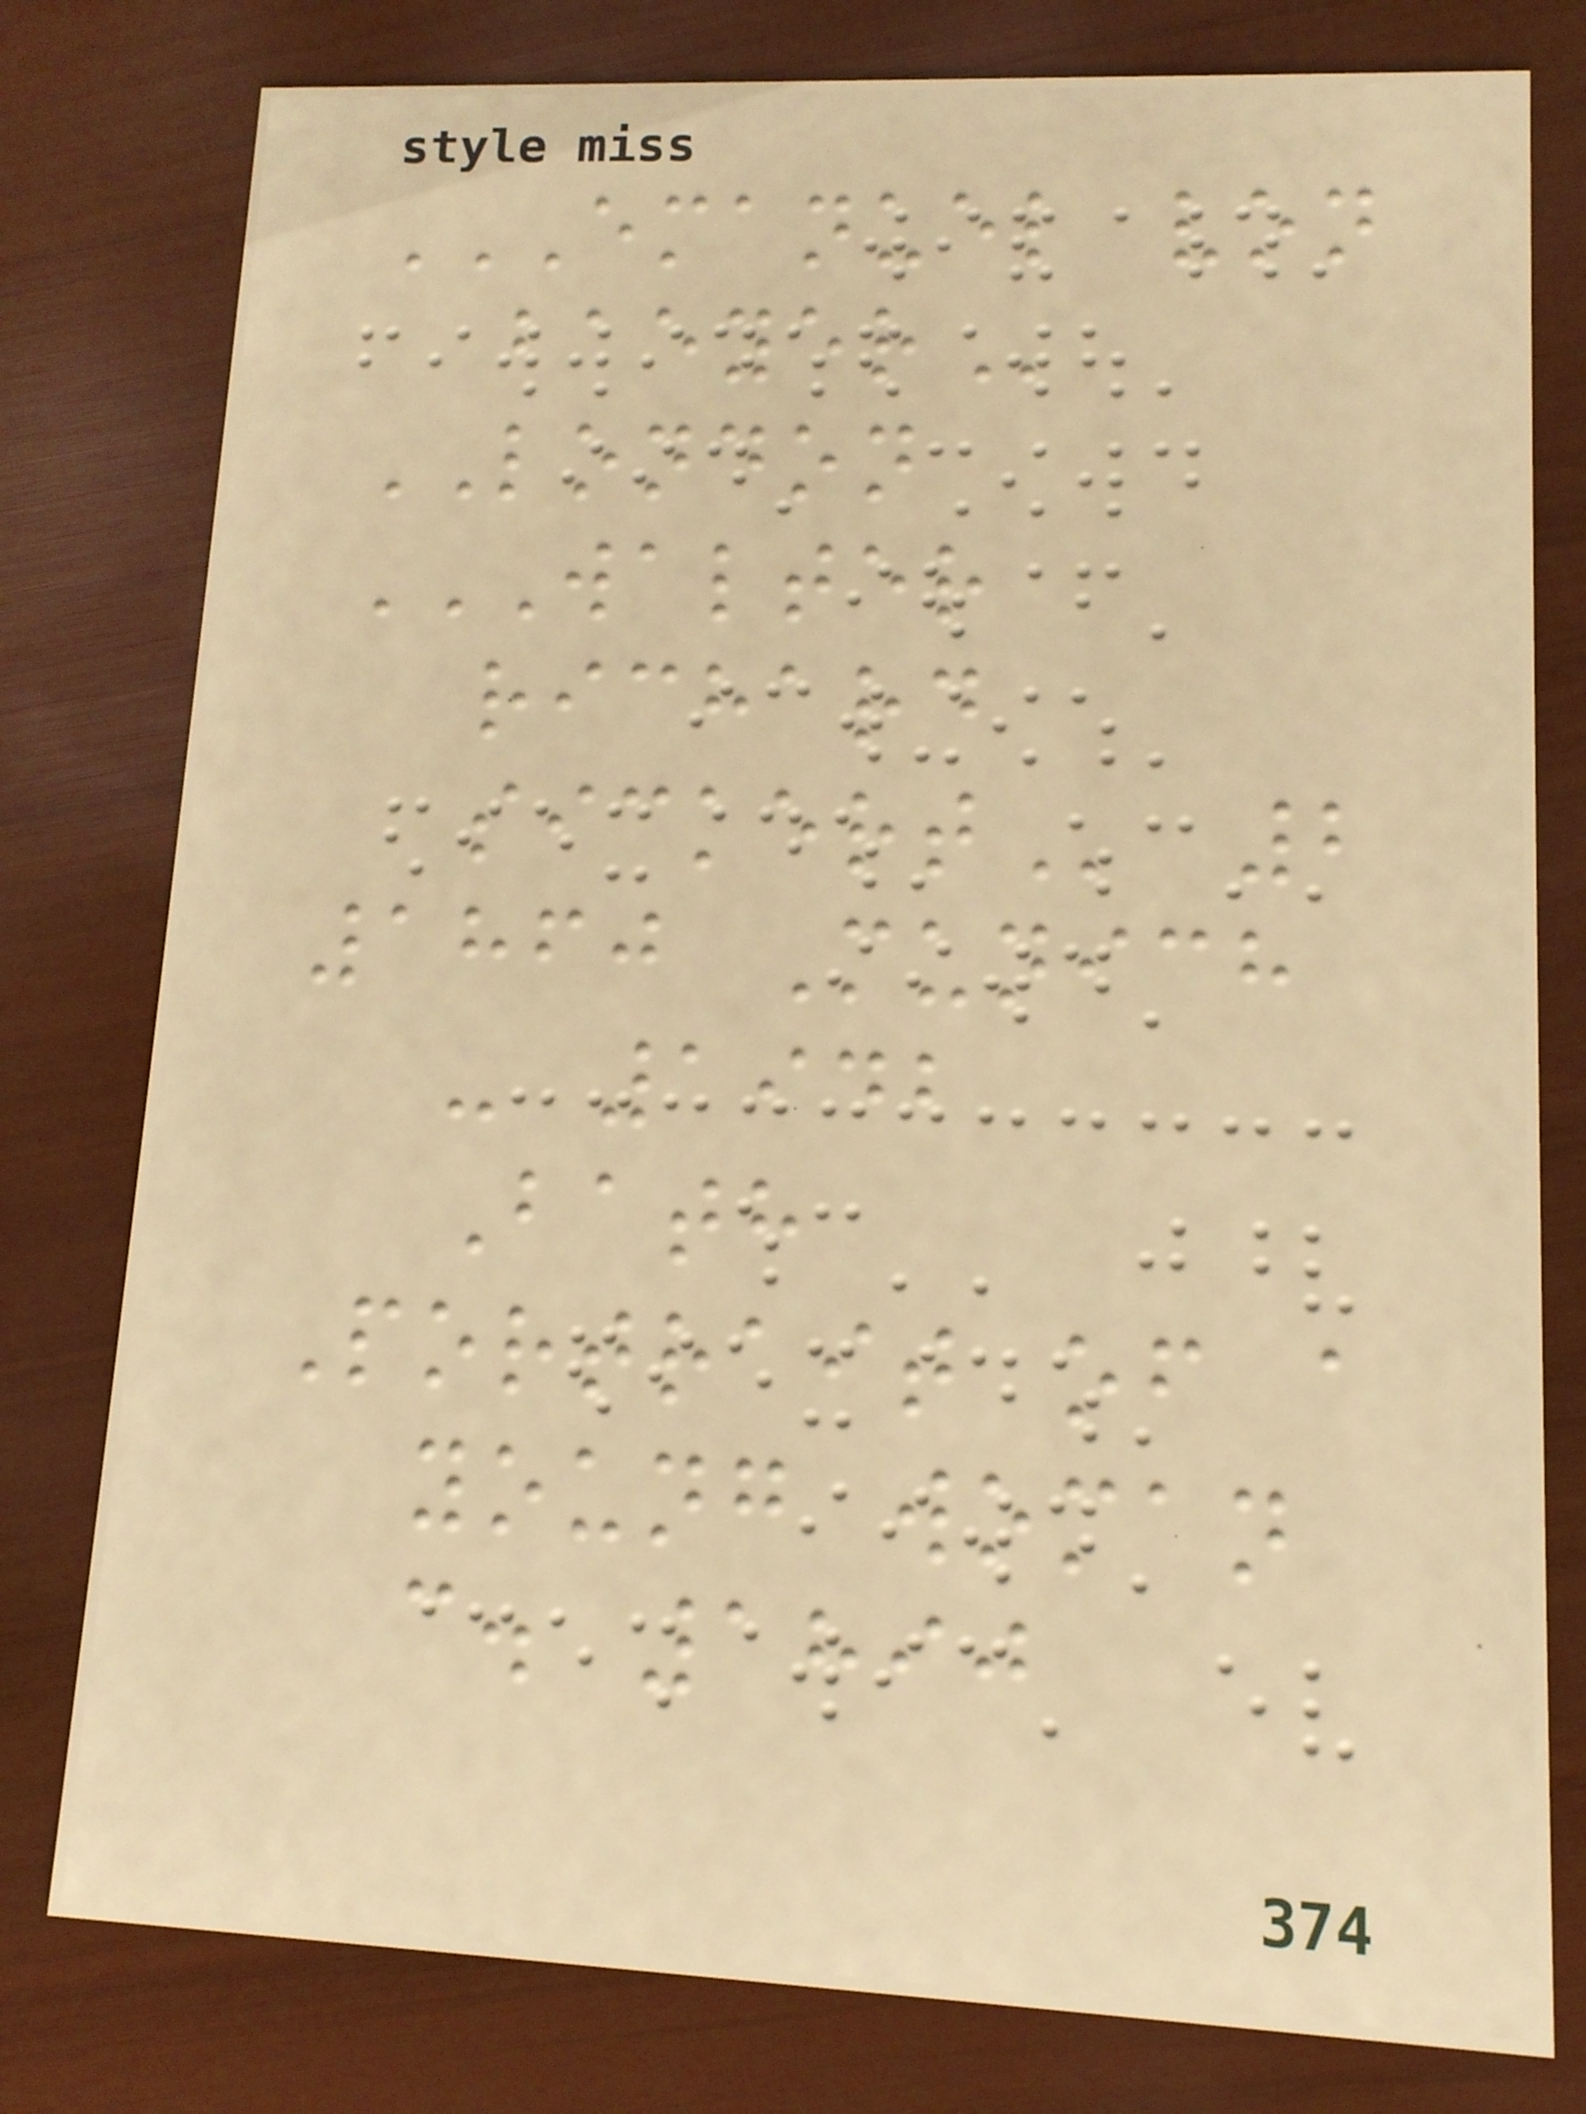EMANUEL VON
BAEYER
LONDON
WALTER
RICHARD
SICKERT 2
1860 Munich
- 1942
Bath
Portrait of a
young woman
c. 1890
